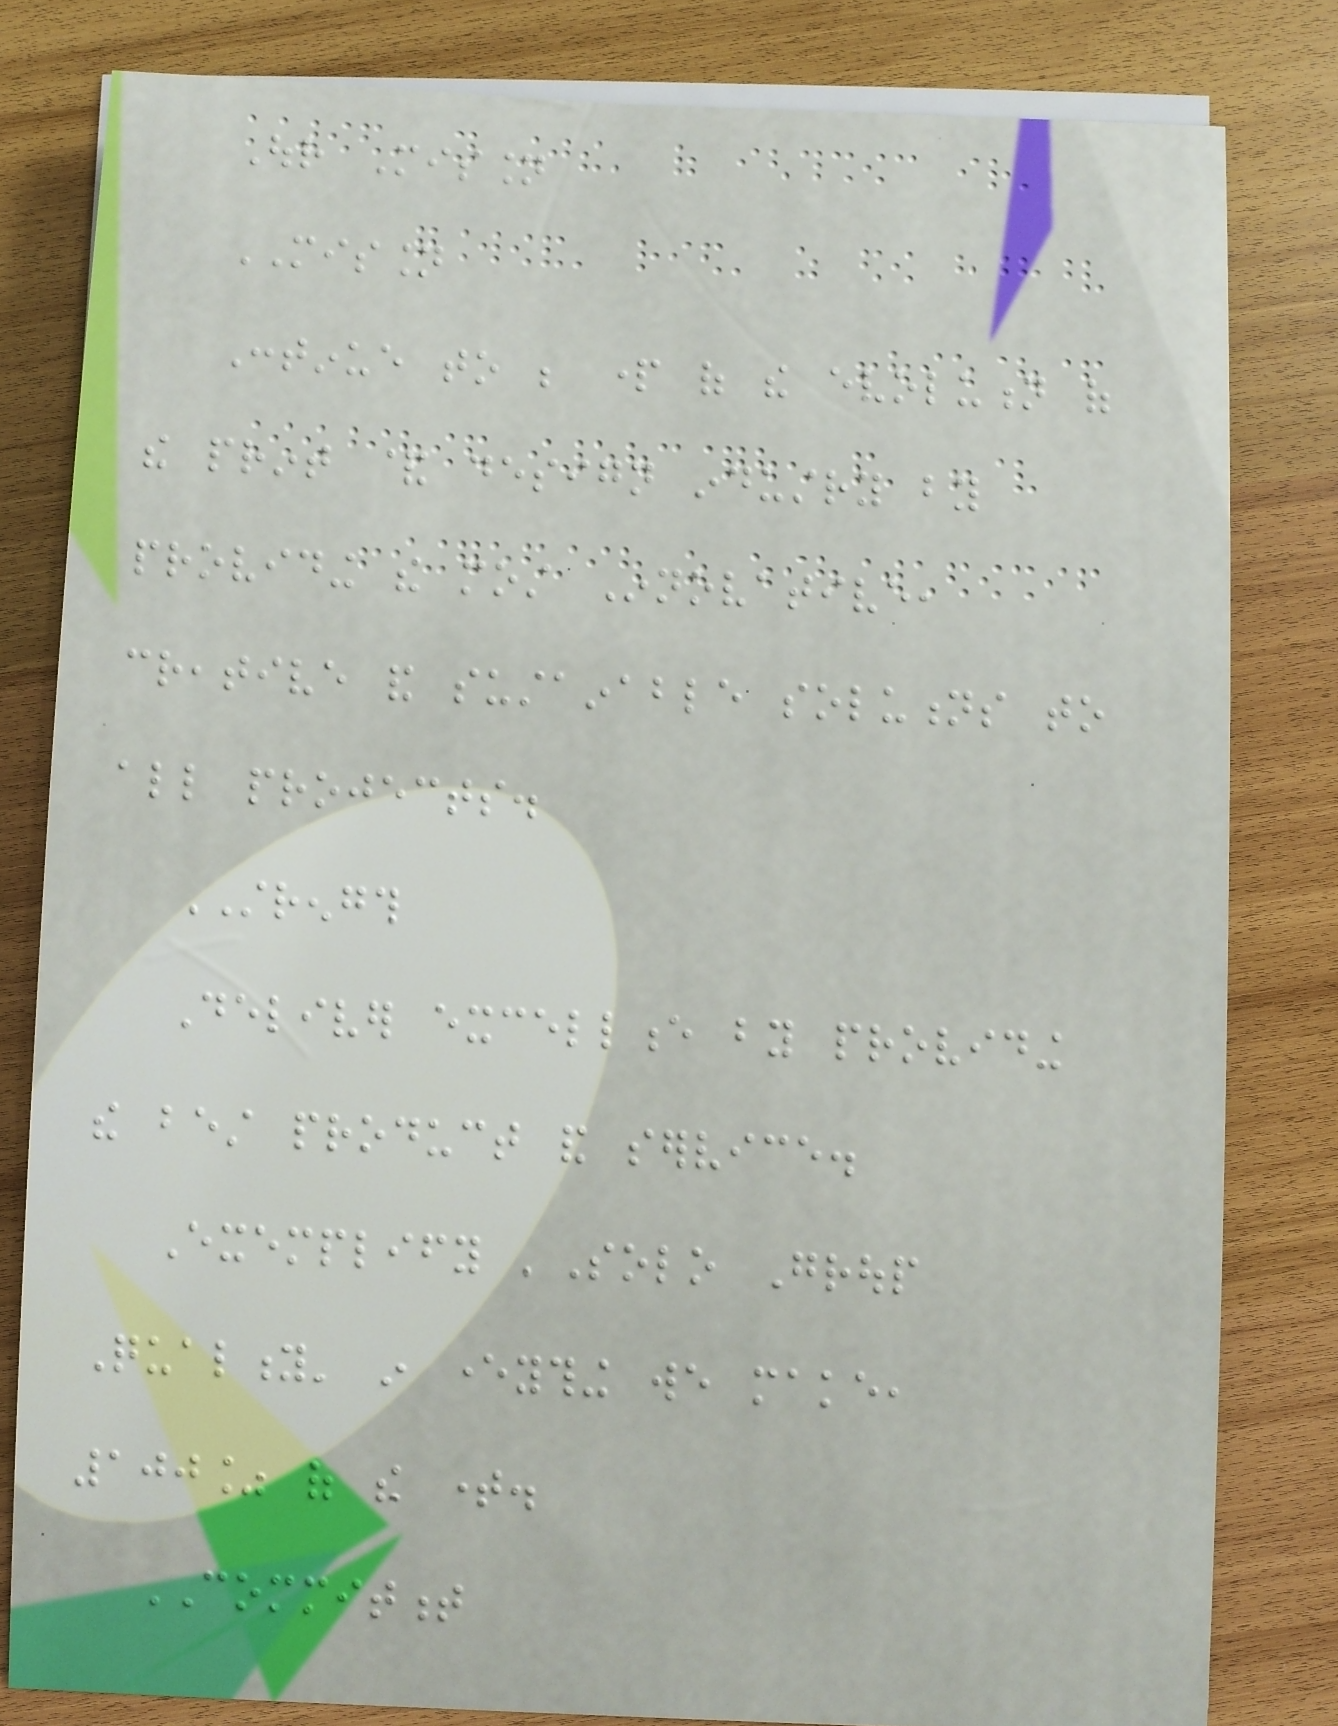Our Mission
MISSION
Continue to be part of the evolution of
the print & design industry by
providing the most Innovative,
creative and sustainable solutions to
all projects.
STRENGTH
Deliver excellence by providing
the best product and service.
Exemplify 'Solo Group
Quality' in everything we make,
100% of the time.
COMMITMENT
